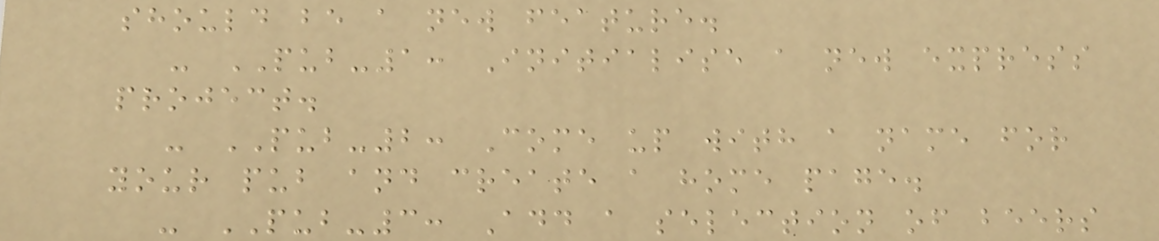should be a new feature.
- PUB-1: Initialise a new express
project.
- PUB-2: Come up with a name for
your pub and create a home page.
- PUB-3: Add a selection of beers
